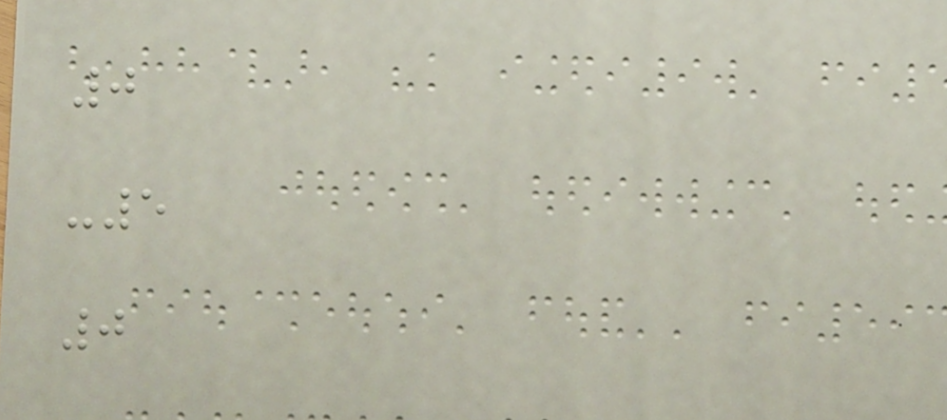0
-5
0
